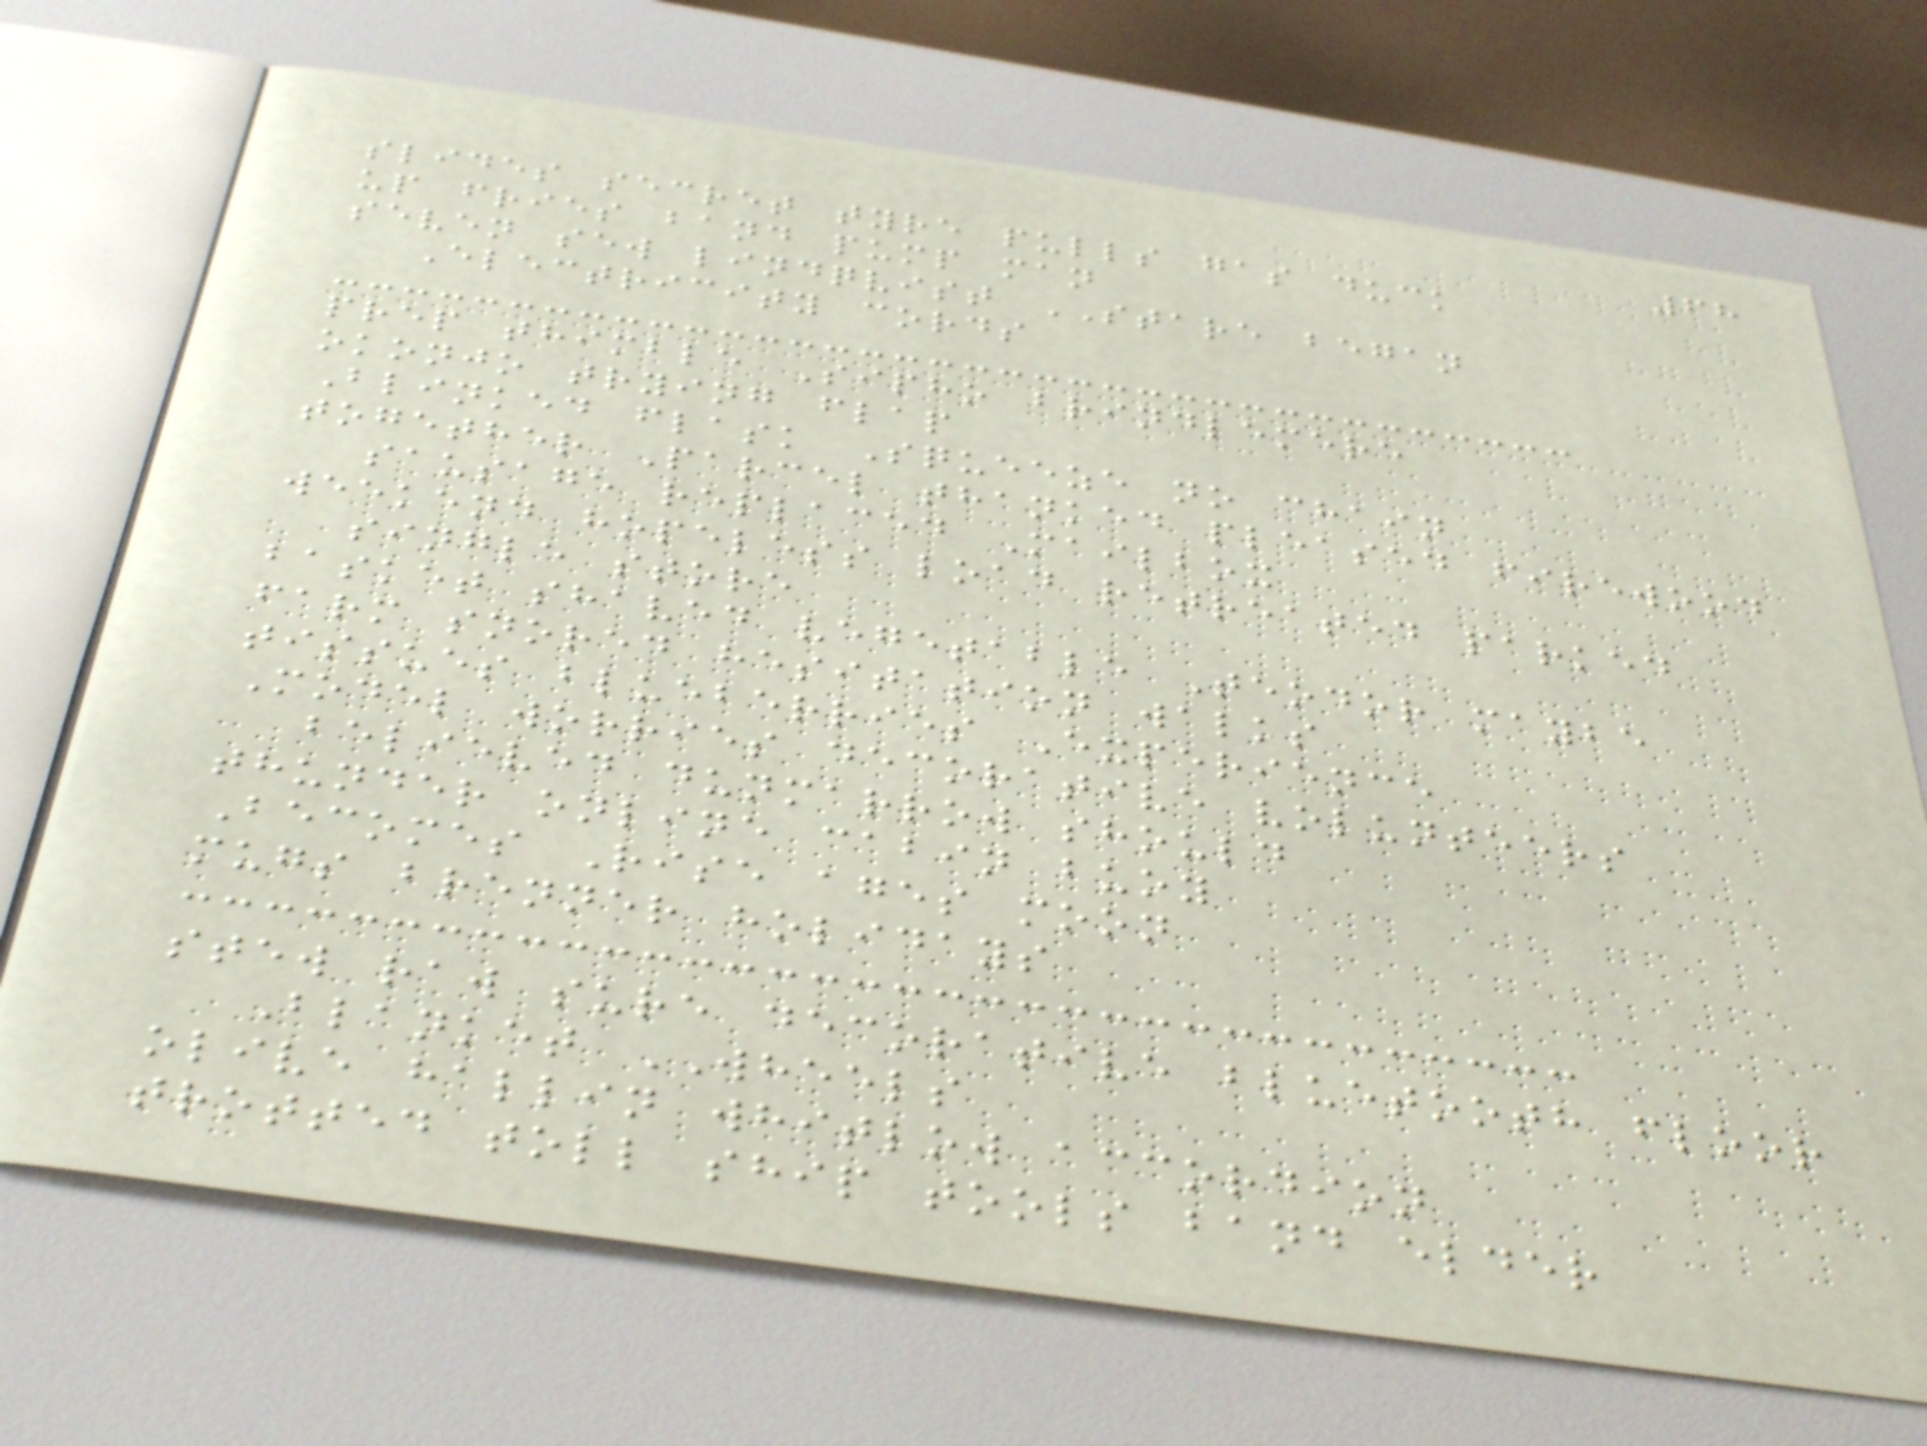68
slides secret tyre pulls gas duck
up fries band pump man
seven sew lindqvist STARE began
Electricity cords
prep thimble Sipho brindlemere
okonjo trying flap
Blinked flask Squeeze no chain
together Parcel thanked pleased firewood
sausage replaced Mailbox
weekend hopeless load retreated parked
single store
basket shaved vegetable Teodor maybe
farm snored hesitation walks
tissues blueberries Experience
Model worries decorative volunteers
believed dunmarrow should
thunder online cabin buoy
Becomes Rise ages moon
mugs brenner holidays
stew raw sure decorative bluetooth floor
Blanket WHEELS
olive hallin whitlow accordion
trotted toll ship tools band elder
